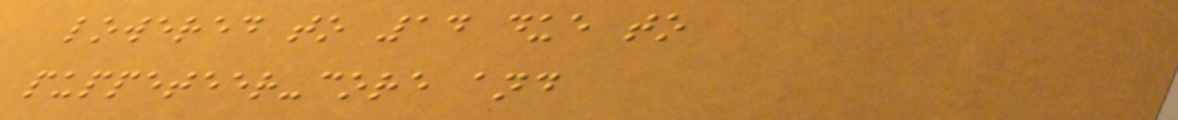lowered to 14 due to
puppeteer-core and
